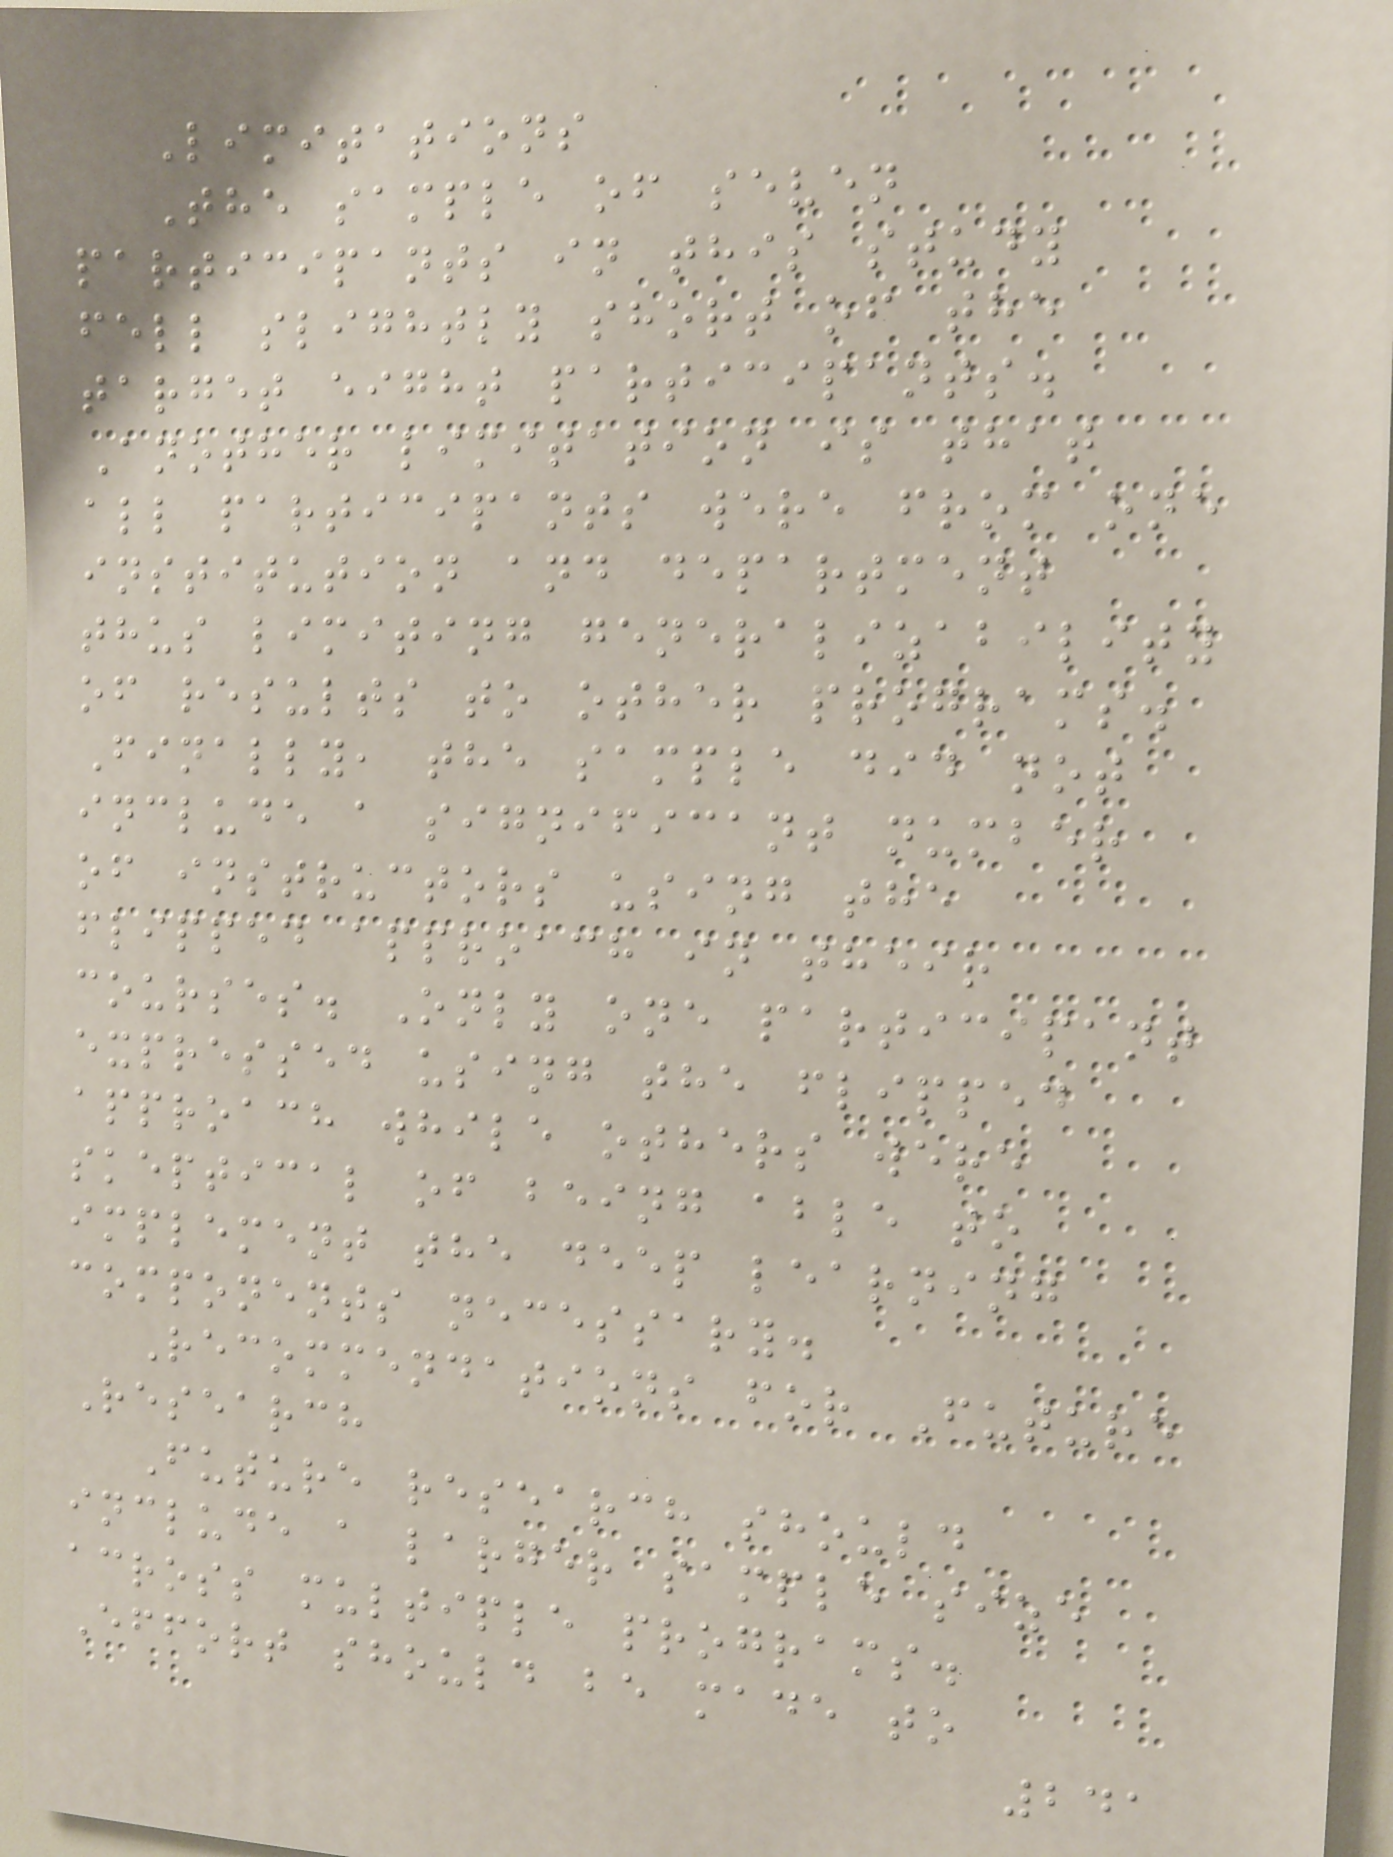Limitations
The sample of seven
participants in this study
fell slightly short of the
target eight participants.
Another limitation is that
all participants were from one
institution and department
thus limiting generalizability
of results to other programs.
Finally, the sample did not
include a significant number
of instructors using the
flipped approach in their
courses. Only one participant
expressed using the flipped
approach while others were
skeptical of being able to
implement the deep learning
components necessary.
Recommendations for Future
Research
Future research should
include a larger sample size
across multiple programs.
Effort should be made to
241
